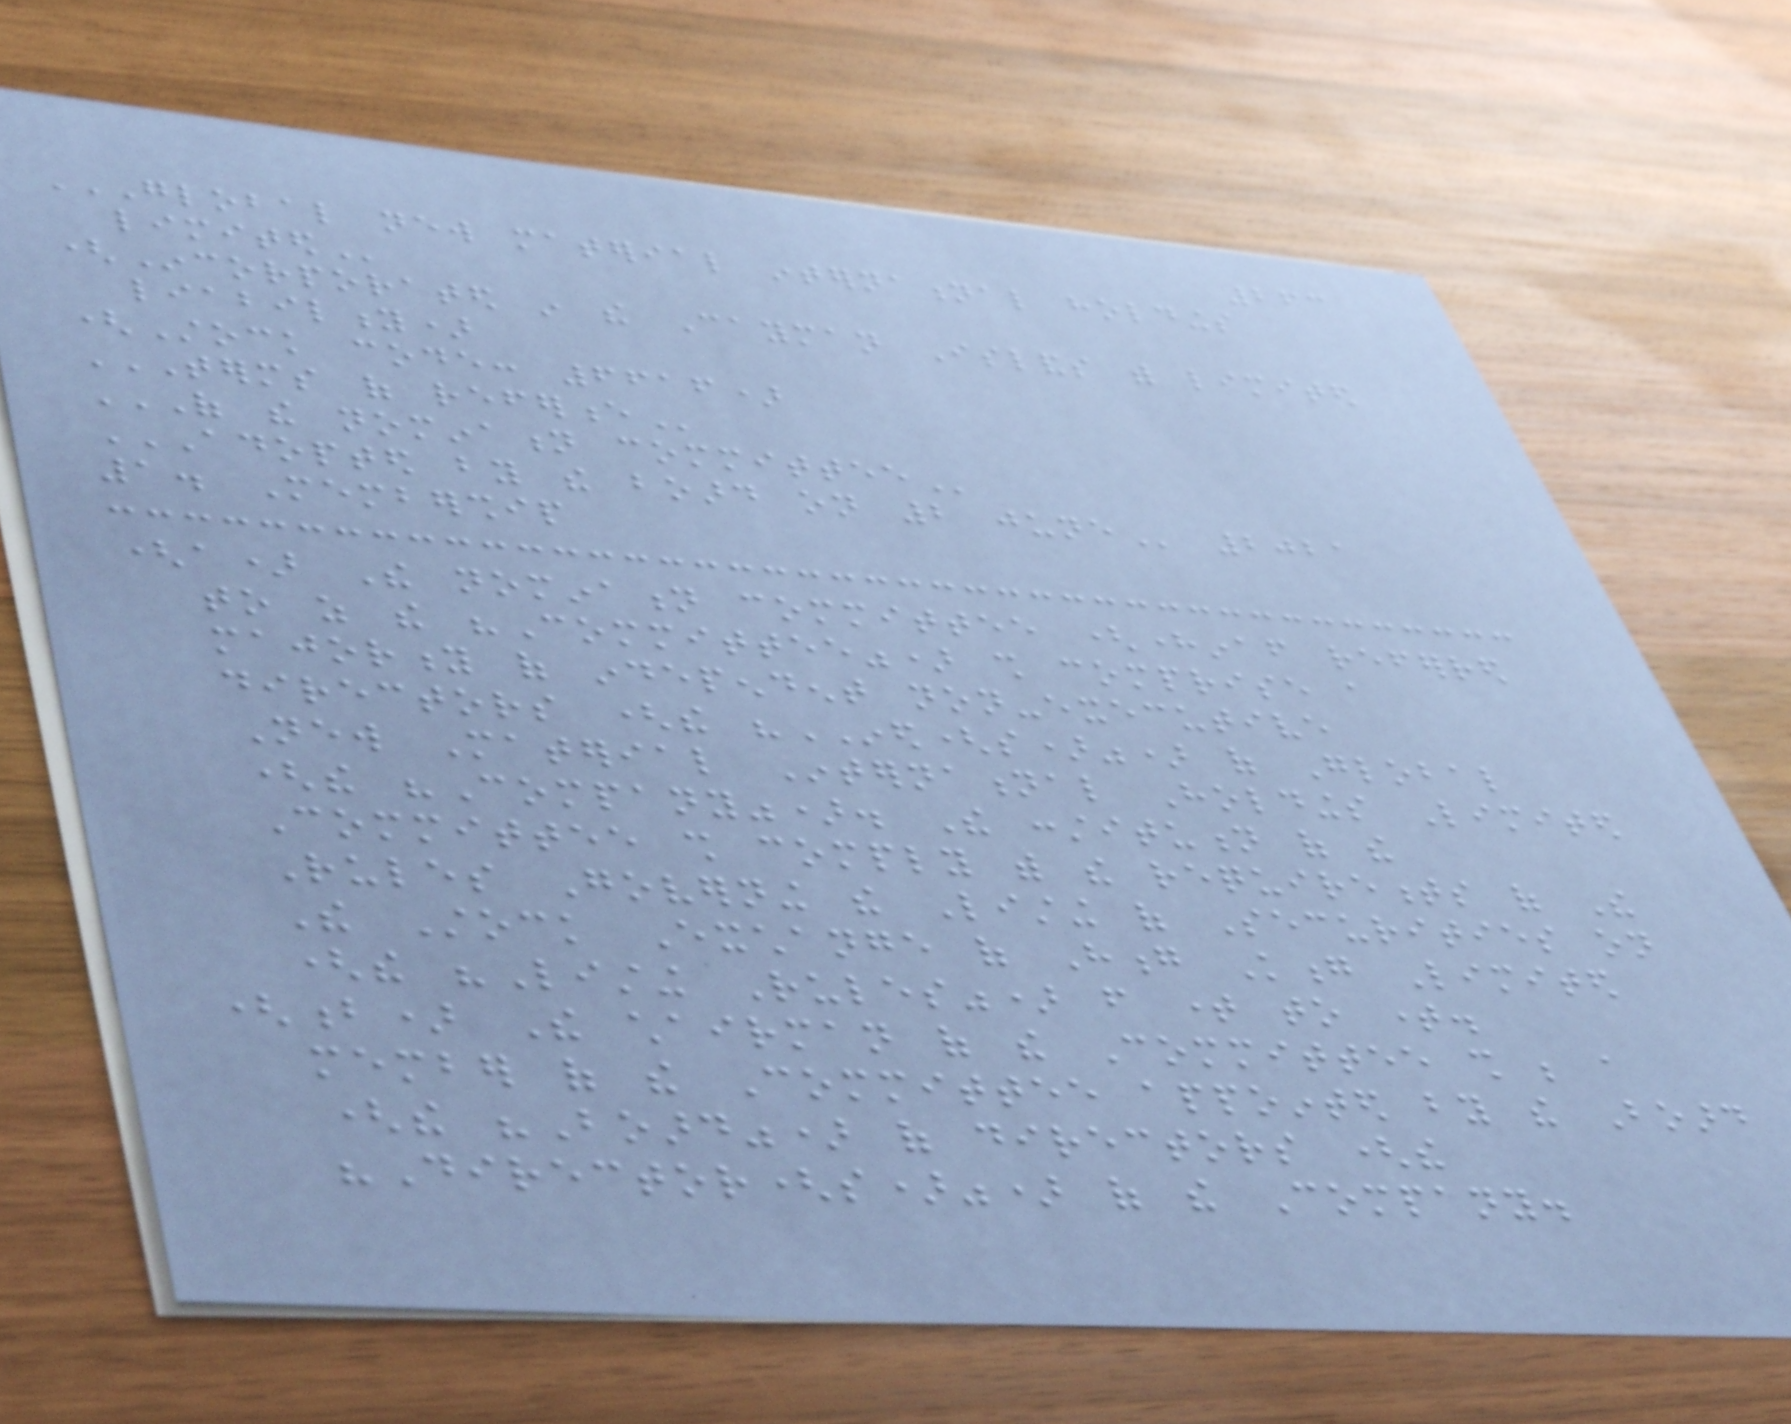263
GLOBAL NEW MATERIAL INTERNATIONAL HOLDINGS
LIMITED
(Incorporated in the Cayman Islands with limited
liability)
(Stock code: 6616)
TERMS OF REFERENCE
OF THE NOMINATION COMMITTEE
ADOPTED BY THE BOARD ON 2 JUNE 2021
1. Membership
(a) The nomination committee (hereinafter referred
to as the "Committee") shall comprise a
majority of independent non-executive
directors (the "INED(s)") of Global
New Material International Holdings Limited
(the "Company"). The constitution of the
Committee shall comply with the requirements of The
Rules Governing the Listing of Securities on
The Stock Exchange of Hong Kong Limited
(the "Listing Rules") from time to time.
(b) The chairman of the Committee shall be a
member of the Committee appointed by the Board
(the "Board") of directors (the
"Director(s)") of the Company.
